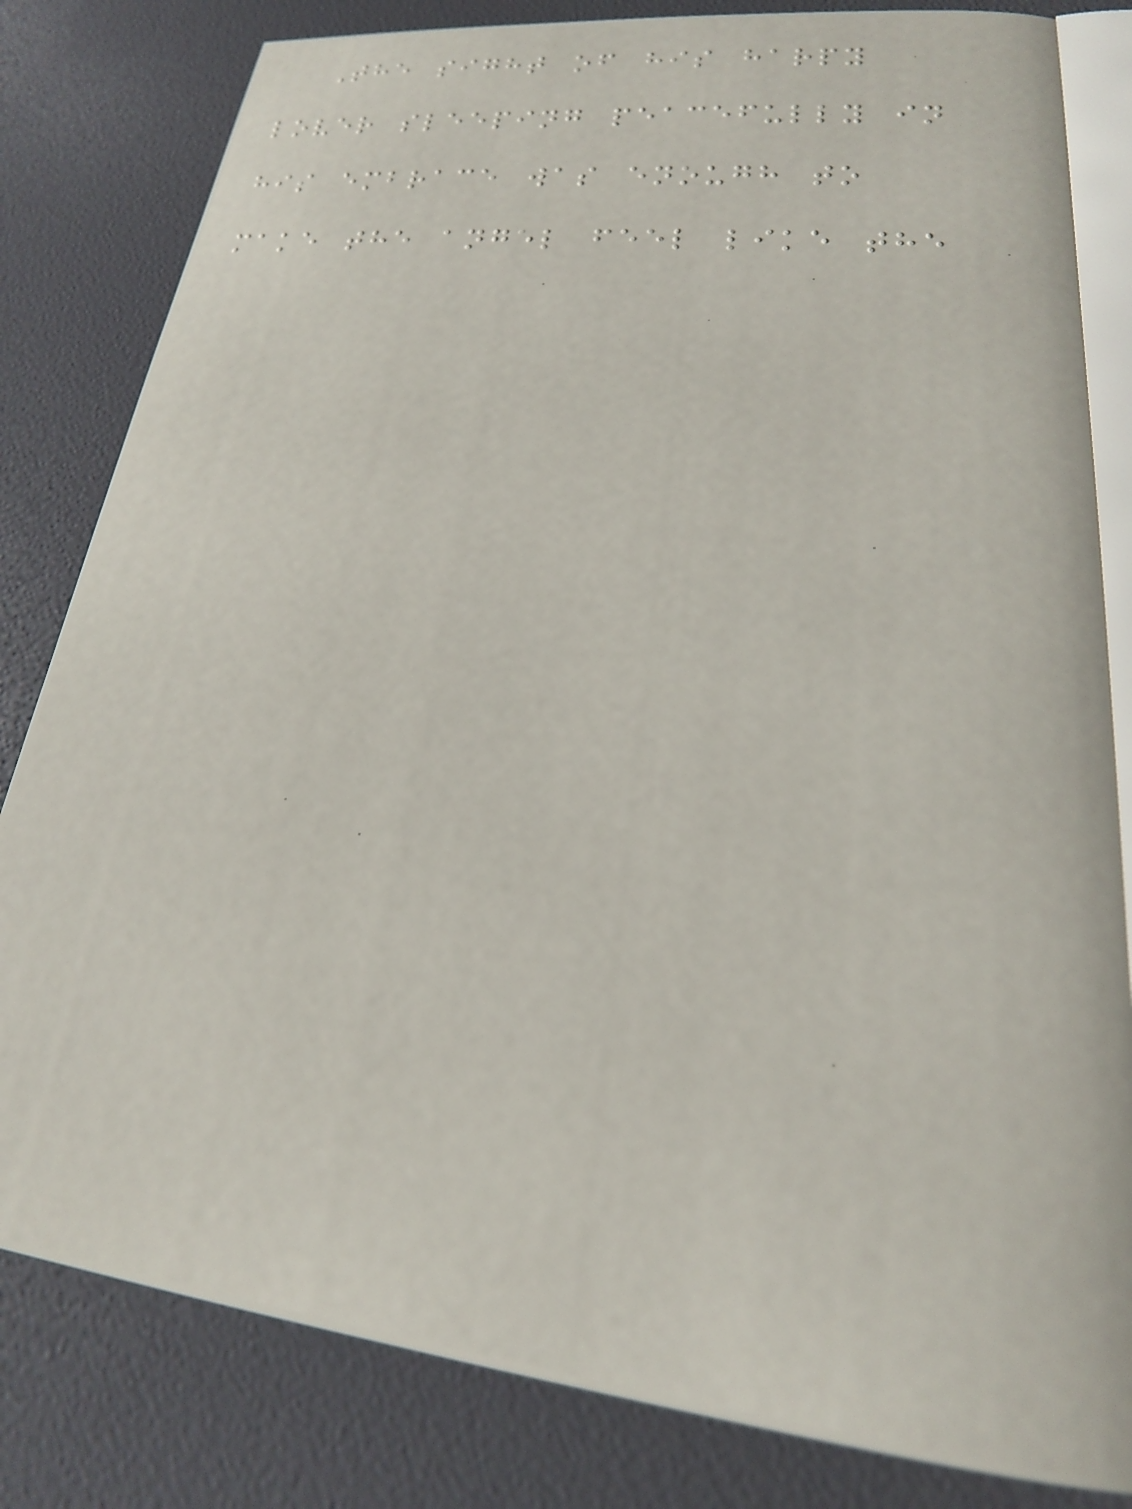The sight of his harpy
lover sleeping peacefully in
his embrace was enough to
make the angel feel like the
